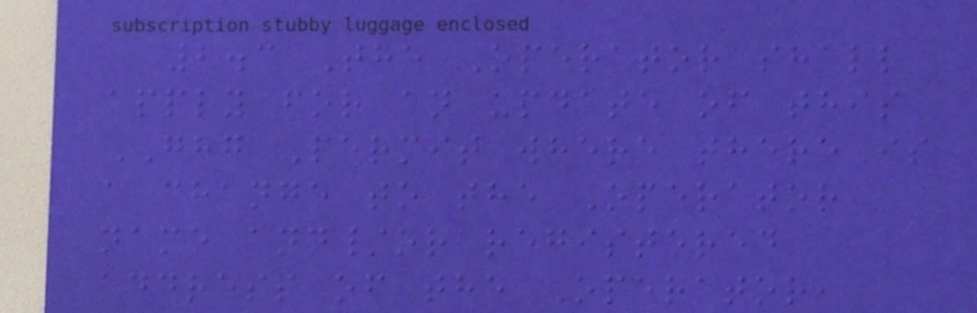2.3 The Operator shall
apply for an update of this
GHG Permit where there is
a change to the Operator
name and/or registered
address of the Operator,
